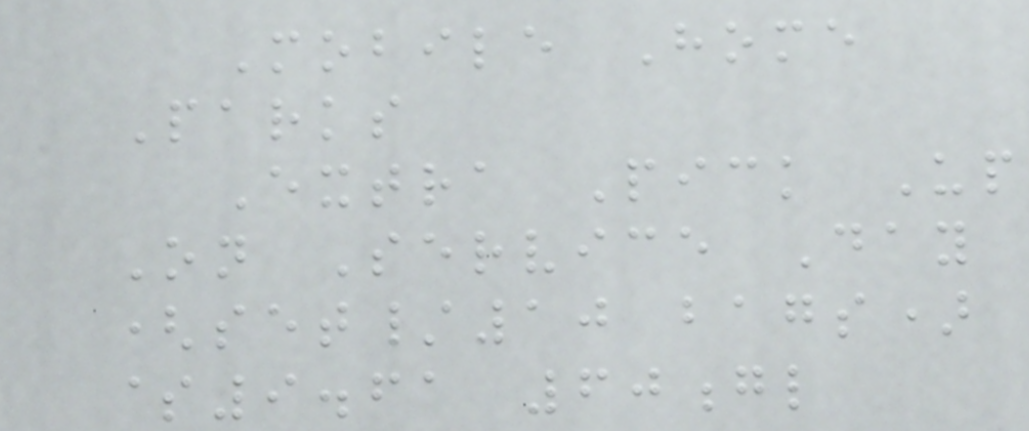Mobile Home
Parks
Extra Pick Up
On Service Day
(set/10 bags)
$9.61 60gl
